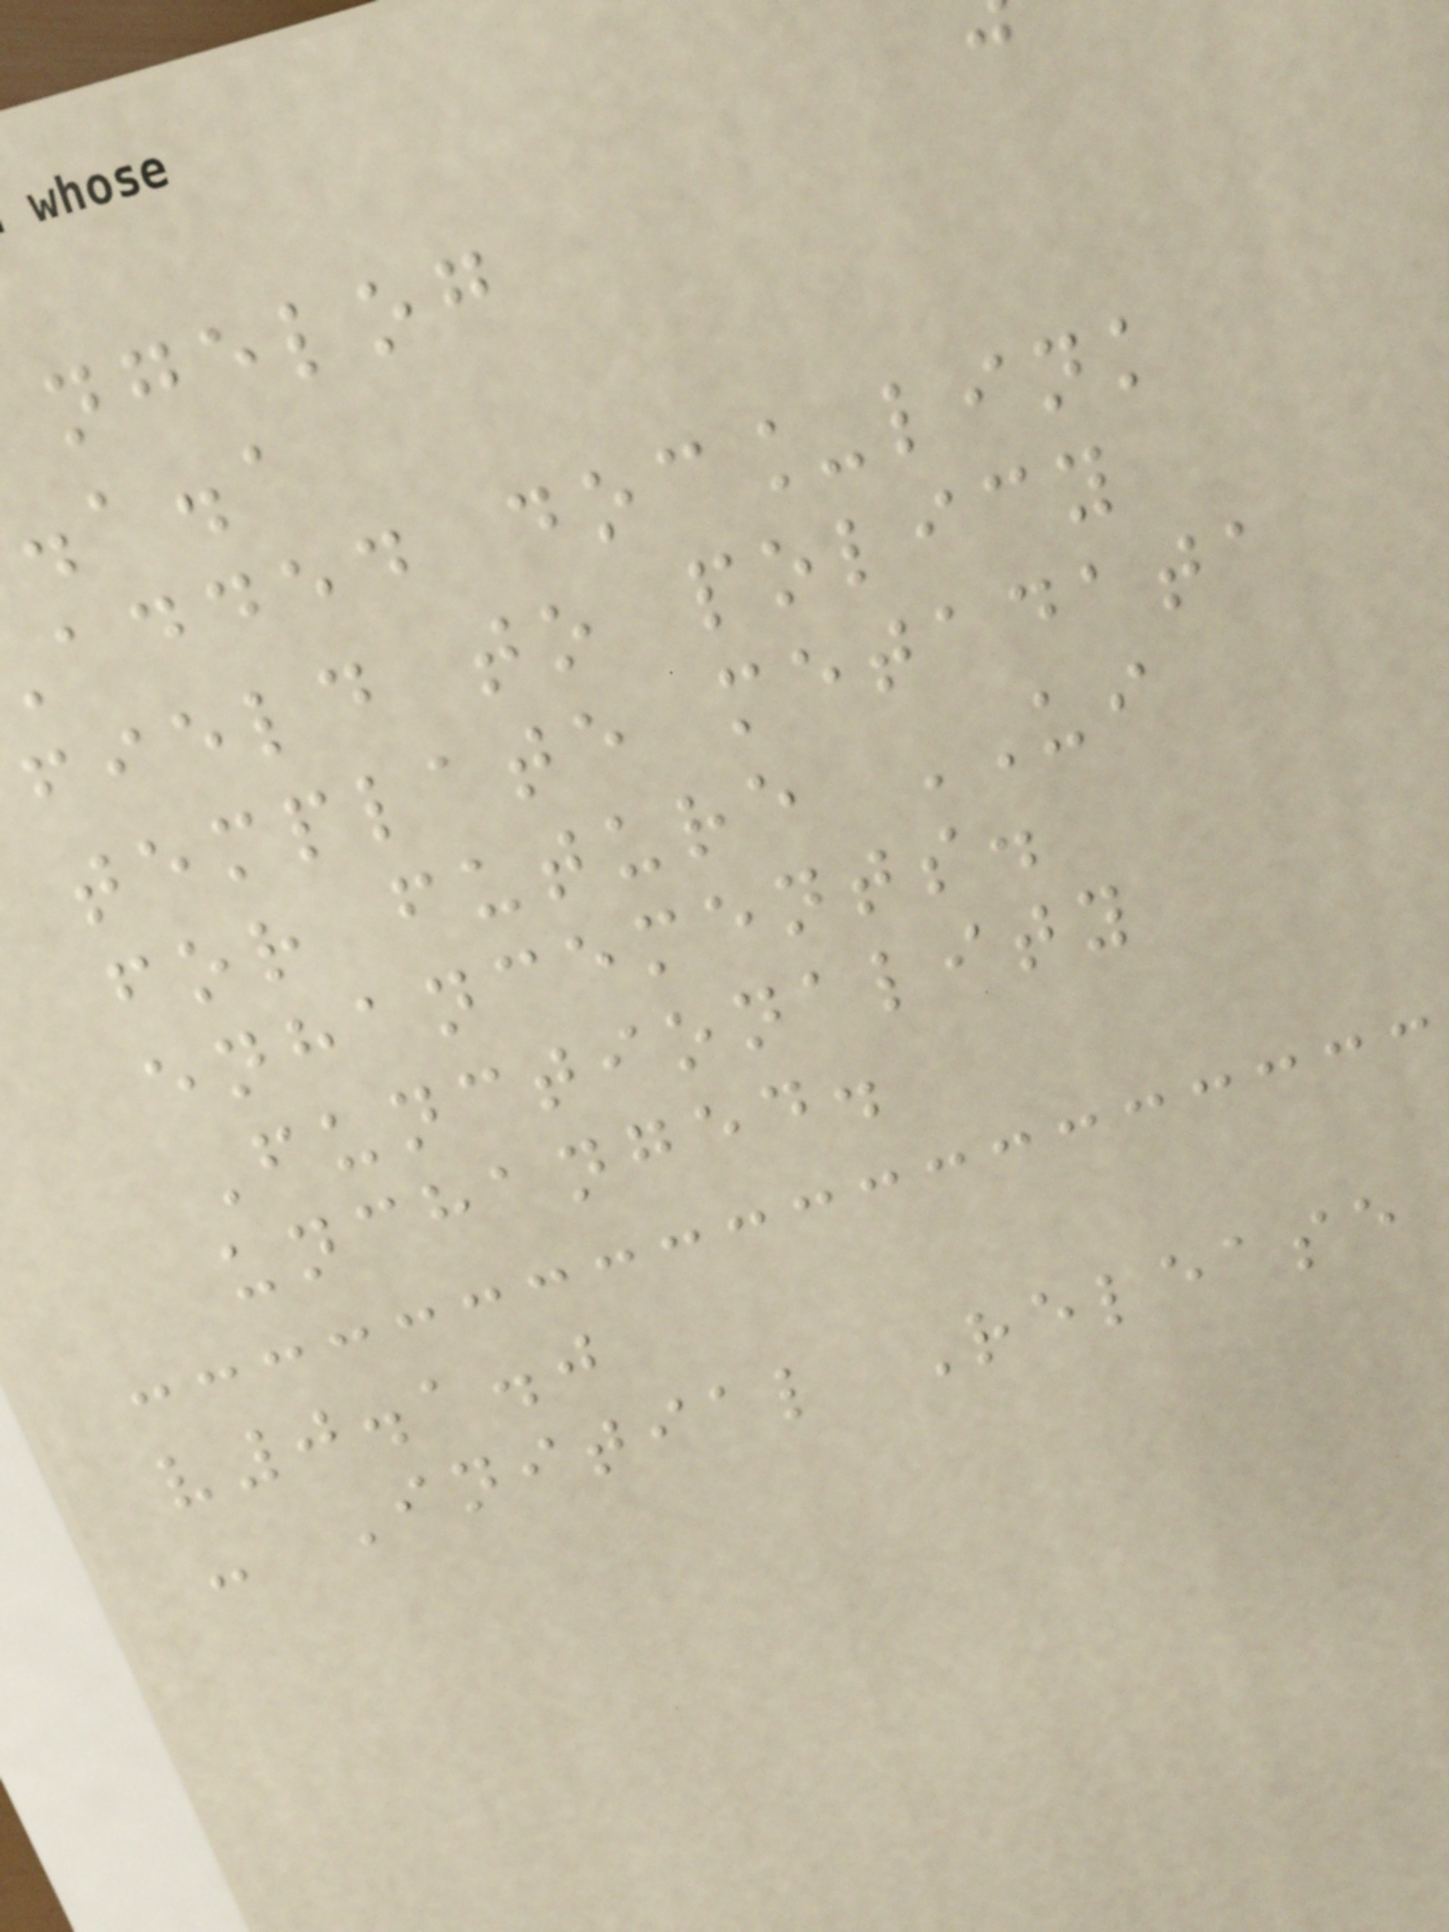ngelog
.a.a
added doc_link
field to policy
template metadata
for future UI
enhancements.
Functionality
unchanged.
v0.1.0
- Initial Release
